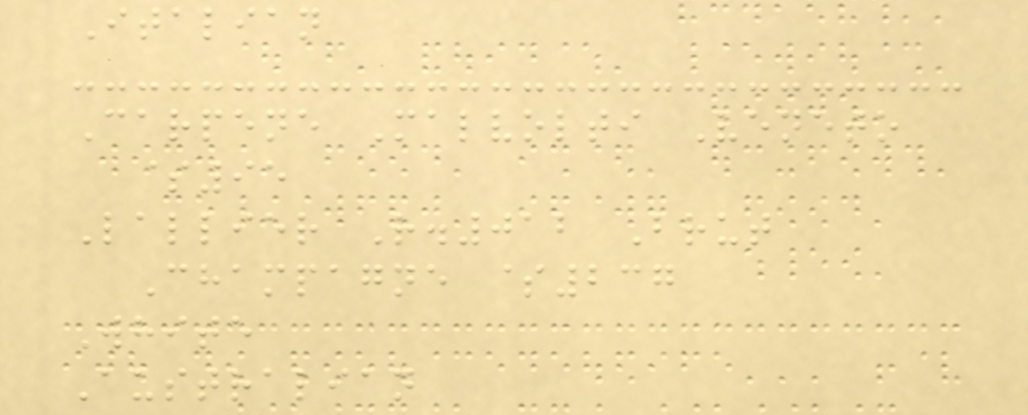Italian
Carpene Malvolti Veneto
$95
Lallier R.012 Brut
Champagne $237
White
Australian
